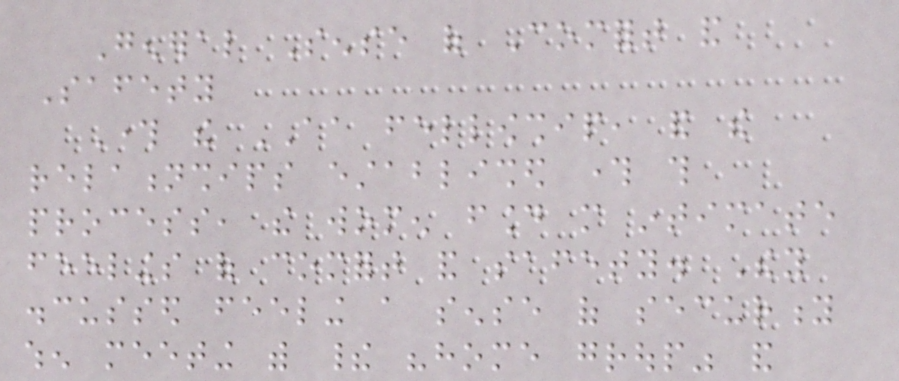General Sense of Comfort and
Safety
Through the AA fellowship, and the
relationships established through this
process, the women found more intimate
feelings of comfort and safety. They
discussed feeling a sense of security
when meeting with their "home group" and
